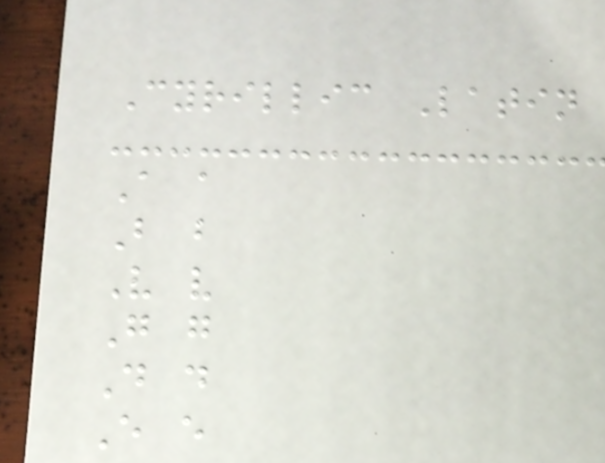Cyrillic Latin
A a
B b
V v
G g
D d
E e
